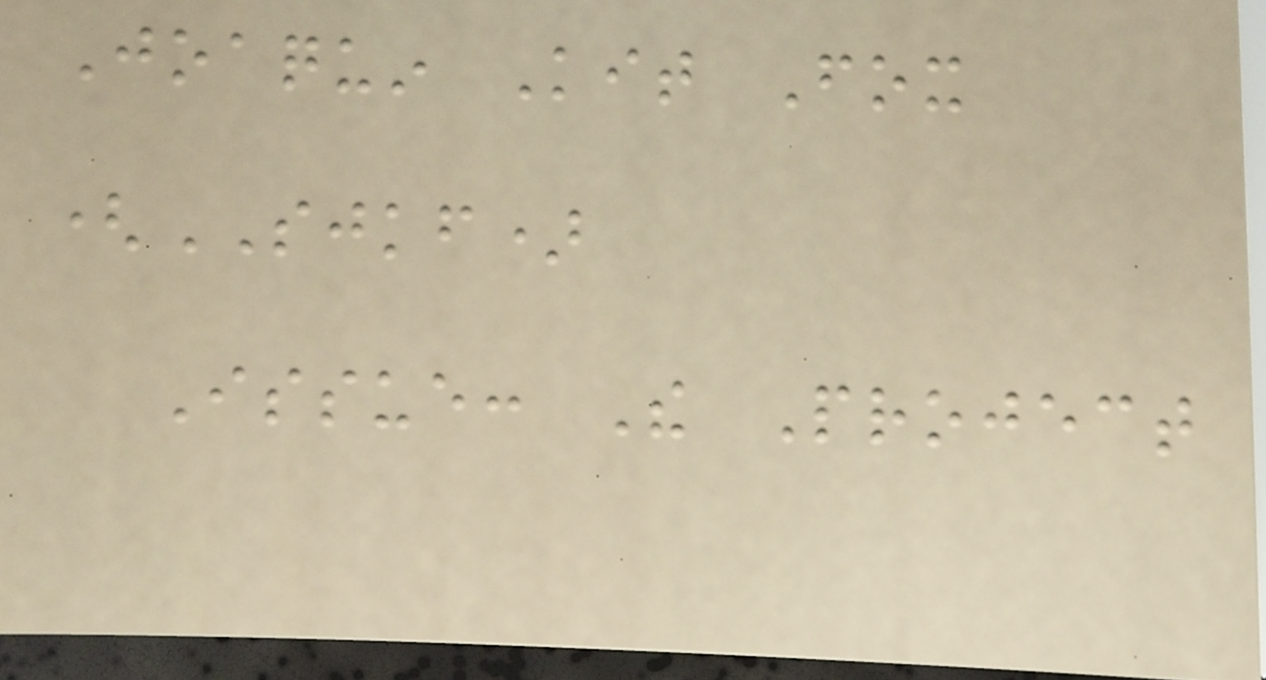Joaquin Kit Fox
(SJKF)
Issue: The Project
